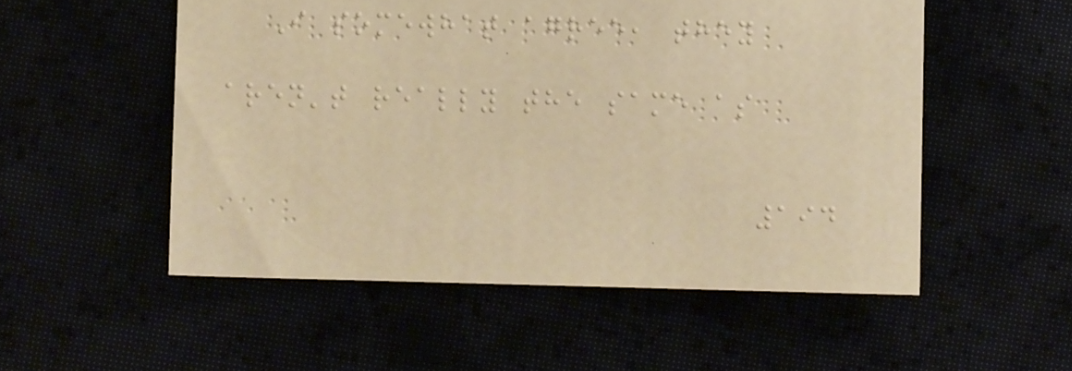I somewhat agree, they
aren't really the same as
194
